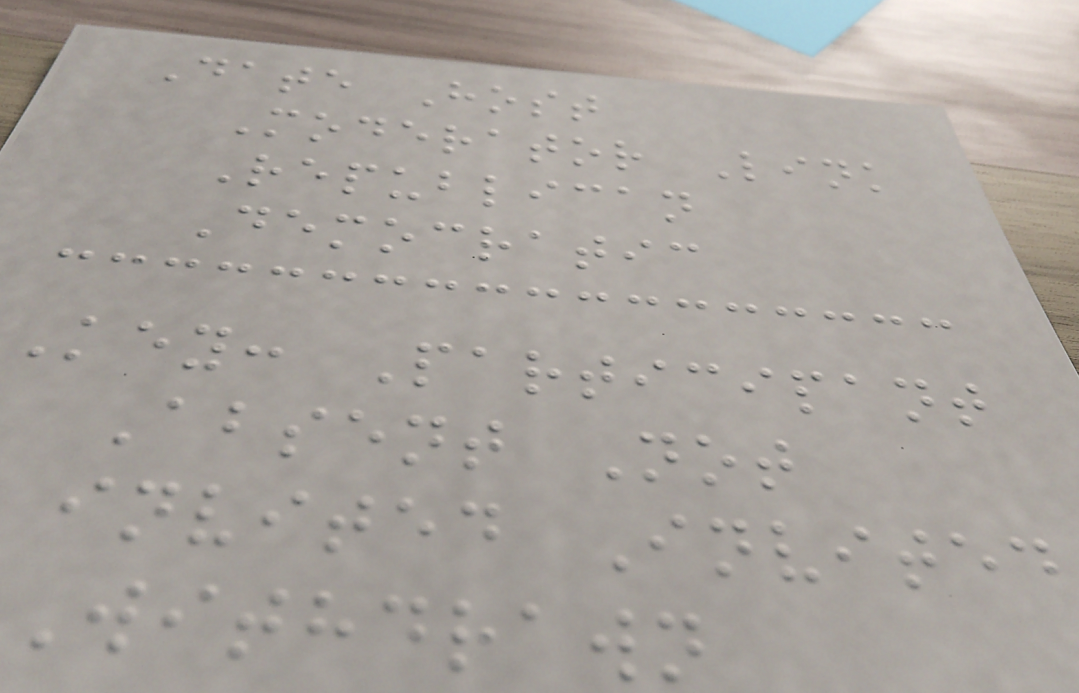Date Host
Moderator Link
Republican
Democratic
Key: Participant
Absent Not
invited Invited
Withdrawn
